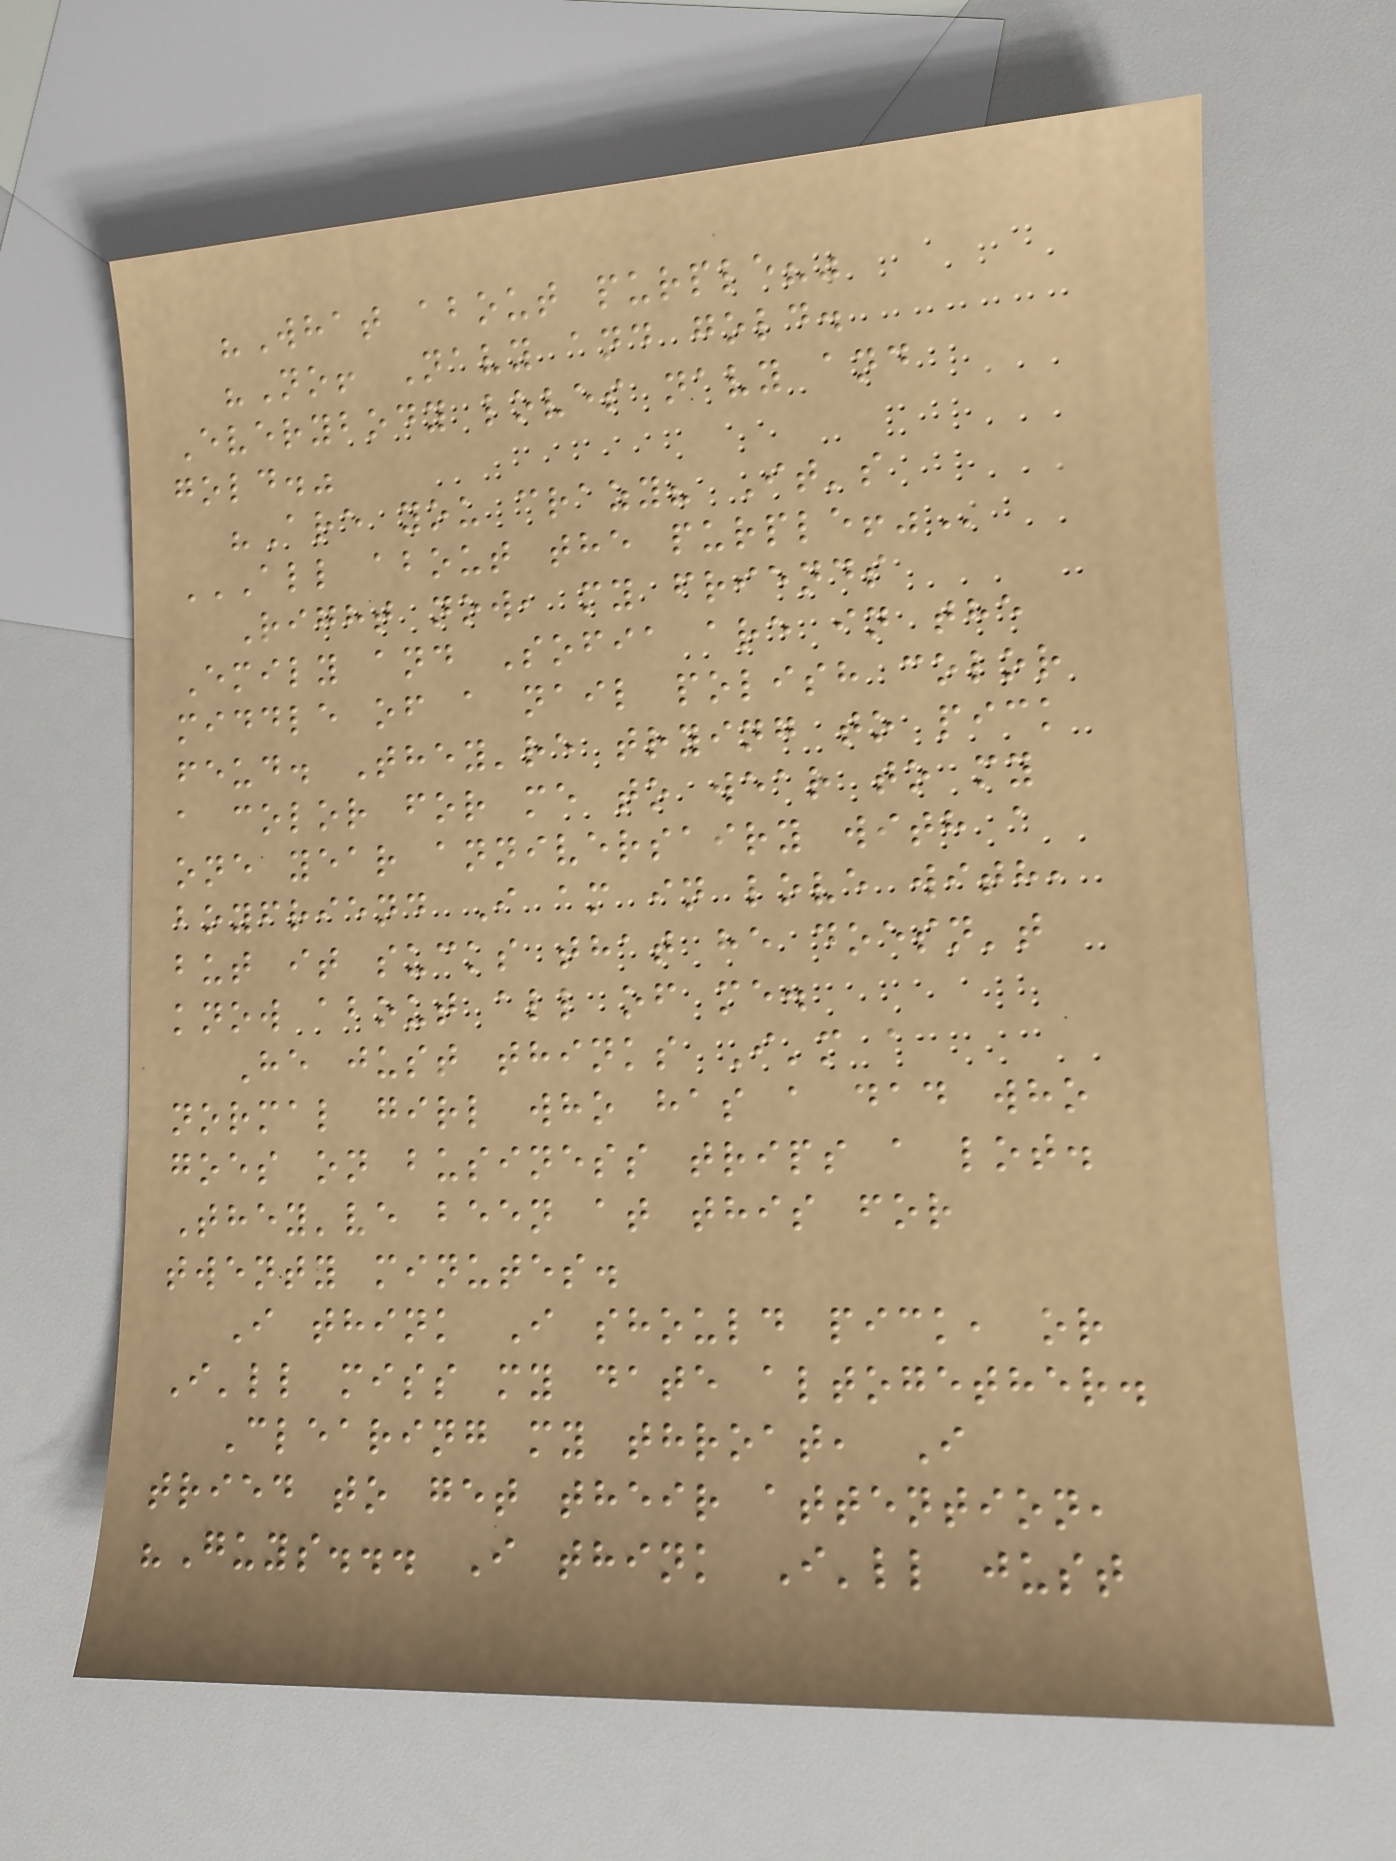"What about purple?"
"No! Navy and gold.
Everybody loves navy and
gold."
"Are you crazy? It's
ALL ABOUT THE PURPLE!"
Right now, my friends
Emily and Sofia are in the
middle of a nail polish color
feud. They're trying to pick
a color for me to wear to my
one year anniversairy with a
boyfriend I am in love with,
but it sucks that he doesn't
know about all of me.
He just thinks I'm a
normal girl who has a dad who
goes on business trips a lot.
They've been at this for
twenty minutes.
I think I should pick, or
I'll miss my date altogether.
Clearing my throat, I
tried to get their attention,
"Guys... I think I'll just
